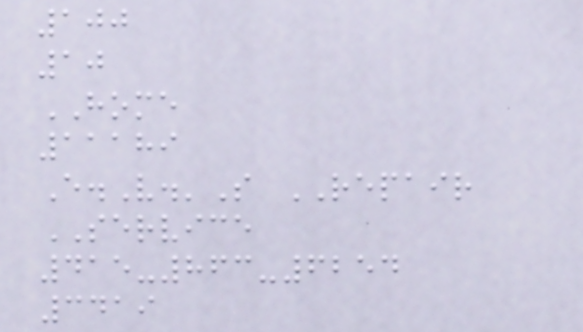100
10
HOME
11189
E.V.'S REPAIR
SERVICE
415-863-6254
3419
